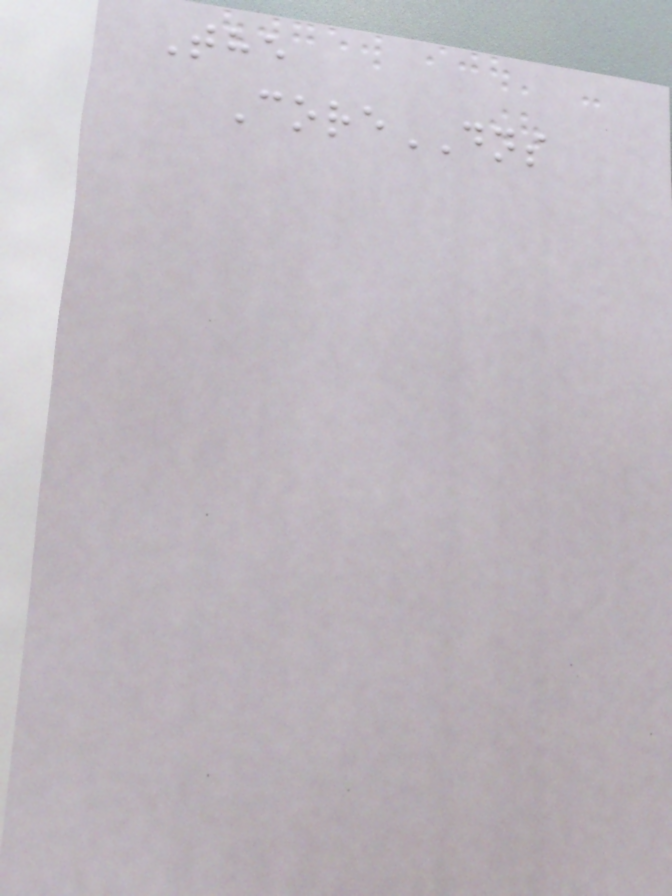The
CoreDNS
